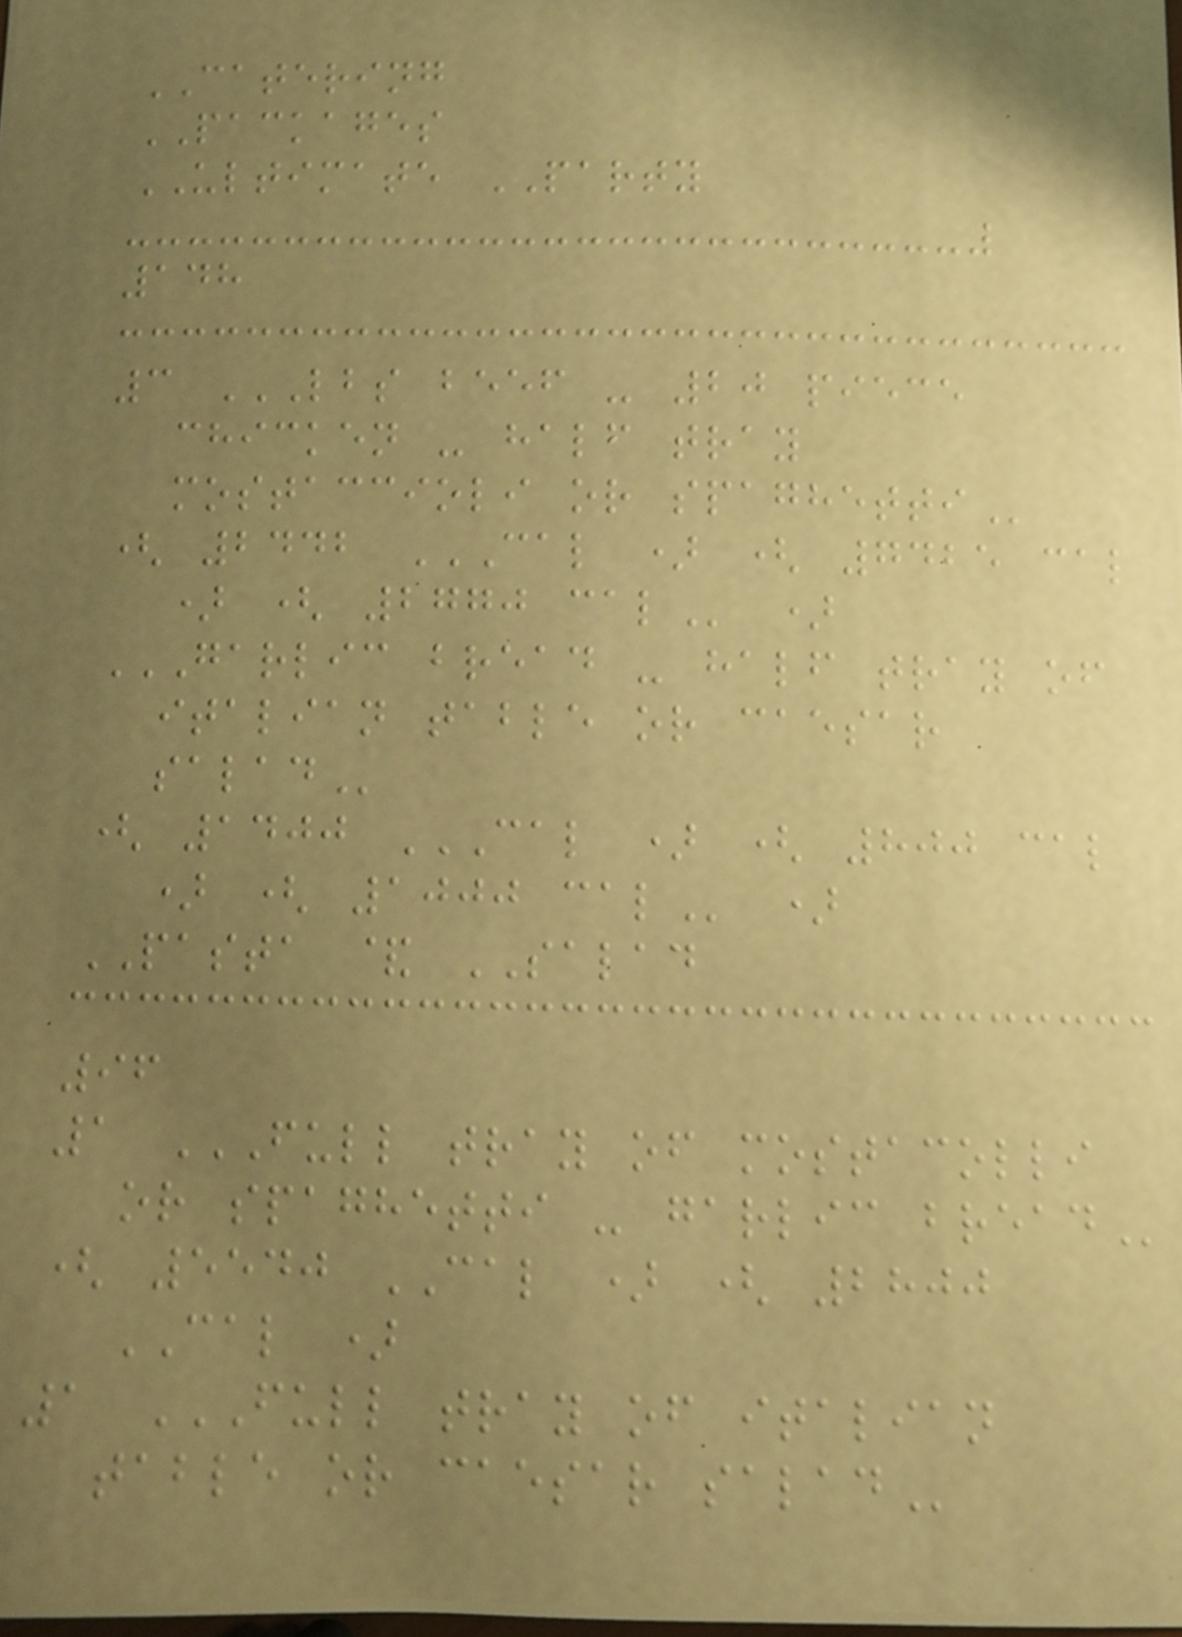CATERING
PACKAGES
ULTIMATE PARTY
148
3 LBS BEEF - 20 PIECE
CHICKEN - HALF TRAY
MOSTACCIOLI OR SPAGHETTI
( 2442 CAL ) ( 7425 CAL
) ( 2770 CAL )
GARLIC BREAD - HALF TRAY OF
ITALIAN TABLE OR CAESAR
SALAD
( 1400 CAL ) ( 800 CAL
) ( 1000 CAL )
PASTA & SALAD
96
1 FULL TRAY OF MOSTACOLLI
OR SPAGHETTI - GARLIC BREAD
( 5540 CAL ) ( 2800
CAL )
1 FULL TRAY OF ITALIAN
TABLE OR CAESAR SALAD
